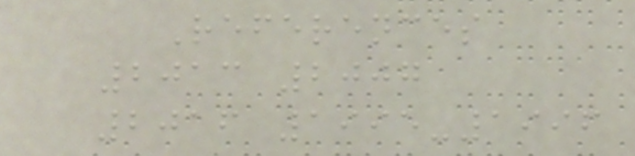References
2013 2007
2016 1995-1996
